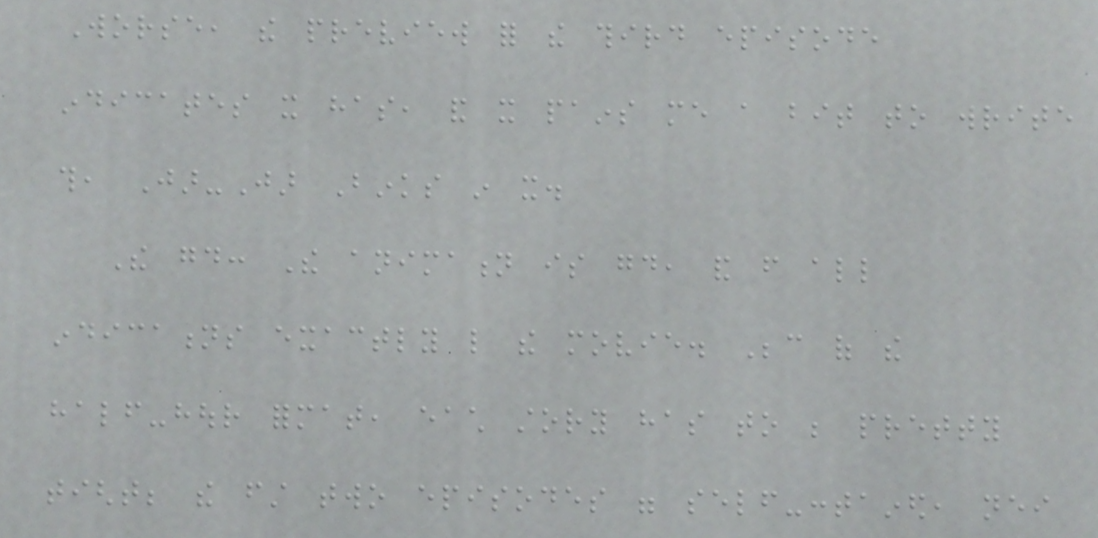Worse, the preview for the third episode
indicates it has, and it pains me a bit to write
this, Jar-Jar Binks in it.
The good: The animation is good, and from all
indications exactly like the movie. Because of the
half-hour format, each story has to be pretty
tight; the first two episodes were self-contained, neither
